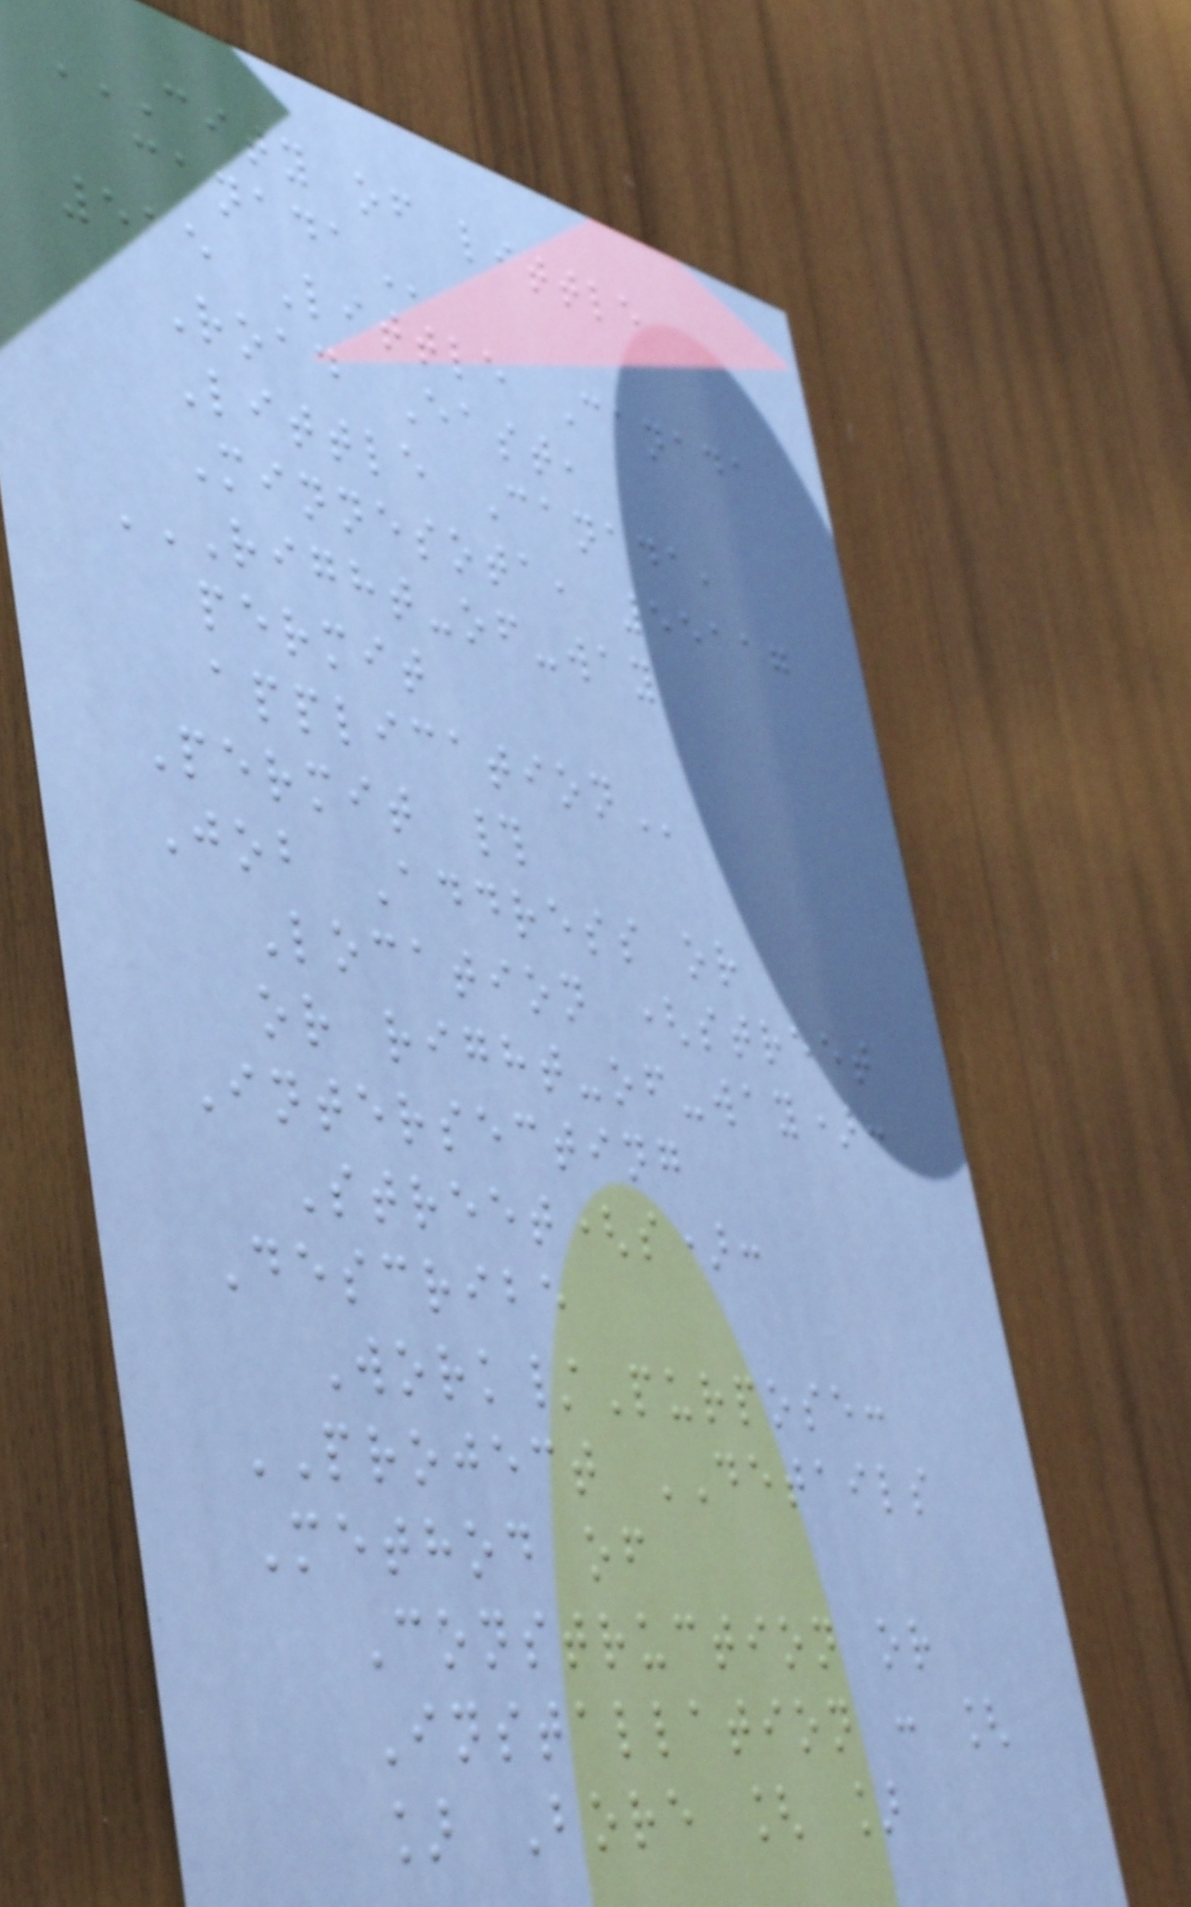CITY OF LITTLE
CANADA
515 Little Canada
Road East,
Little Canada,
Minnesota, 55117
RIGHT-OF-WAY
PERMIT
APPLICATION
Permit #
Job Address or
Location (street
or right-of-way):
Intersecting
Street(s):
Describe
Work/Purpose:
PROJECT DETAILS
Method of
Construction or
Installation : [
] Bore [ ]
